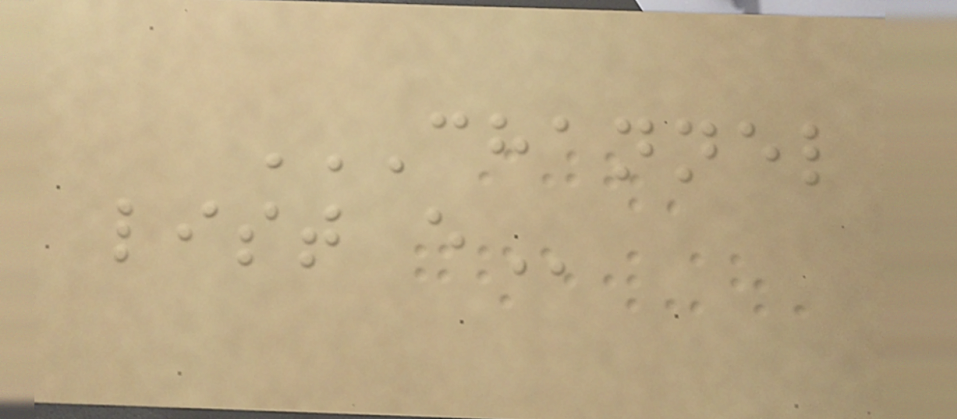CHANNEL
LIST E
